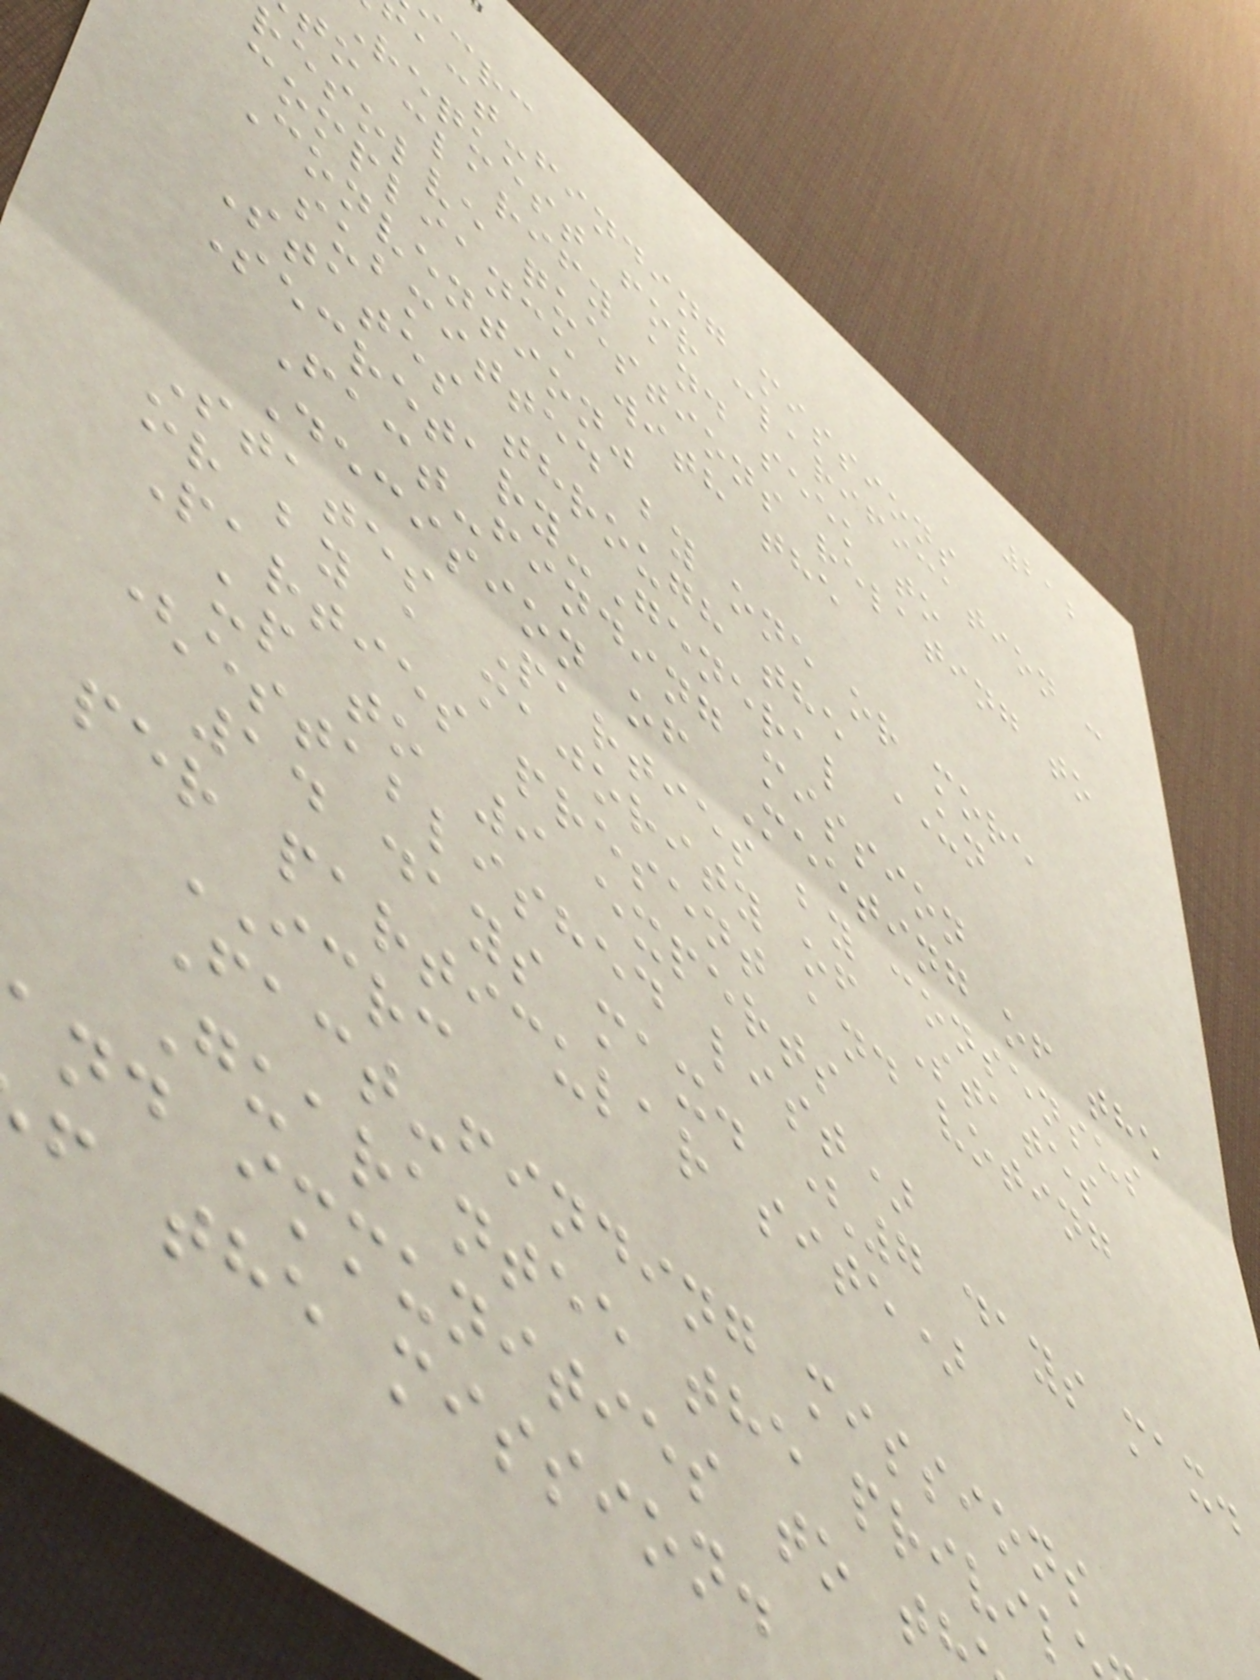212
act-finding missions
Request for clarification :
to clarify and seek to
resolve questions relating to
compliance with the
Convention"
submitted by one or more
States through the UN
Secretary-General
Fact-finding mission
Decision of Meeting of the
States Parties by consensus
or by a majority of States
Parties present and voting
up to 9 experts
(established list)
14 days max. (7 days max.
per particular site)
ICRC
Fact-finding missions
Guarantee the privil
nd immunities to t
f the mission.
